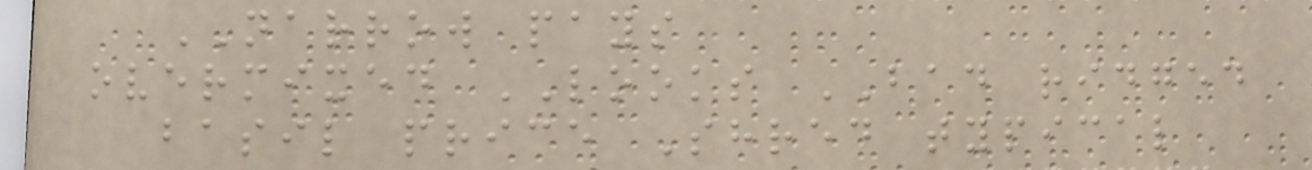NARROW pays
overmixed LOOKS BAD ridged
basil price Shred typical
